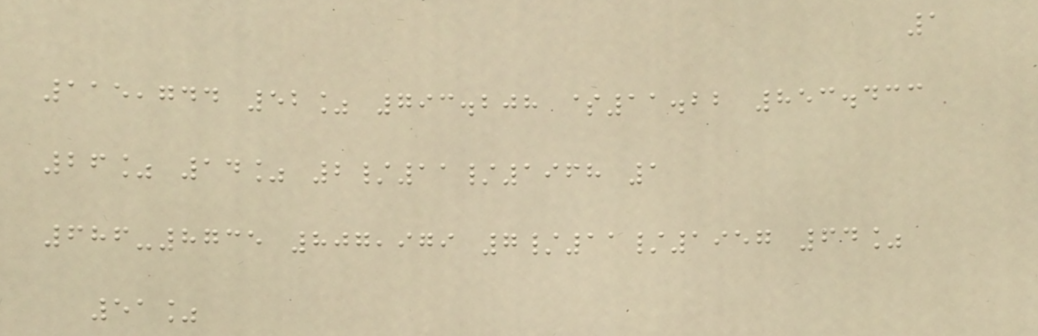1
115,744 52% 793.208 $11.22 853.433
26% 14% 2/11/1968 1
686-8735 807,979 7/11/1957 64%
51%
